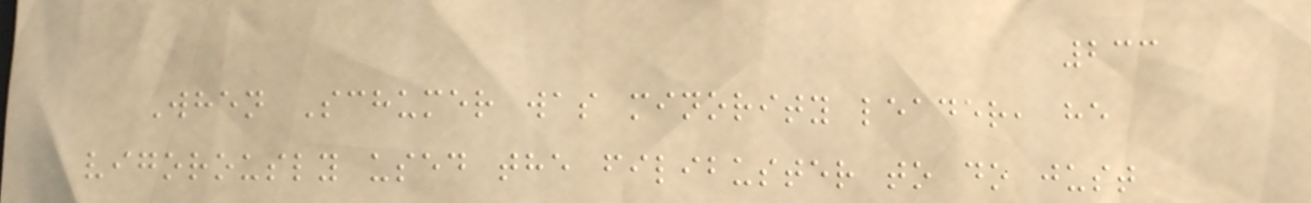233
When Schumer was minority leader, he
vigorously used the filibuster to do just
